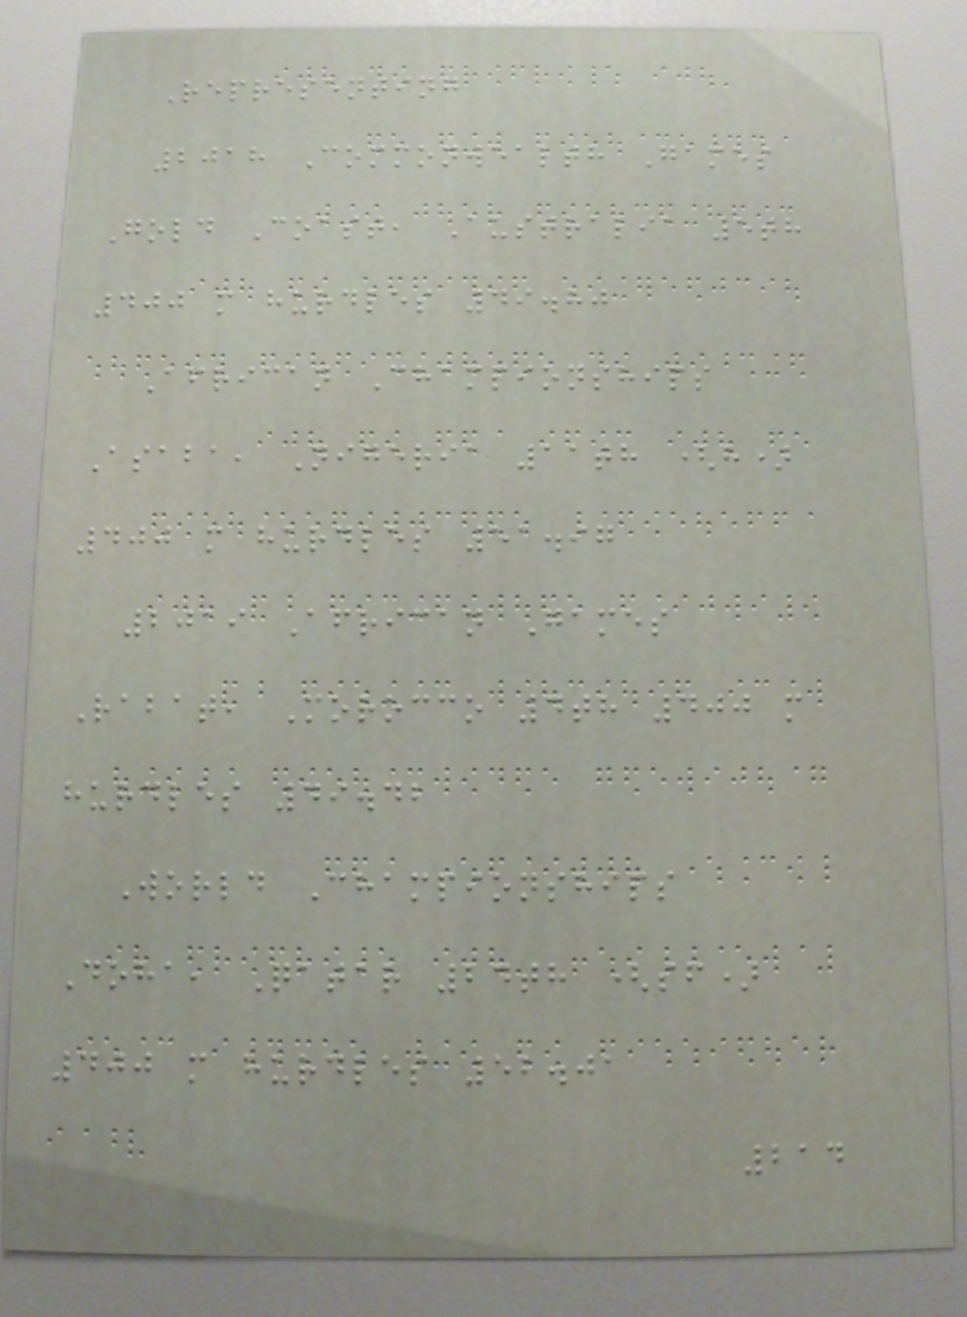Representing
2018 Commonwealth Games
Gold Coast, Australia 5th
400 m hurdles 49.80
African Championships
Asaba, Nigeria 11th (h)
400 m hurdles 51.97
2019 African Games
Rabat, Morocco 4th 400 m
hurdles 49.42
World Championships
Doha, Qatar 24th (sf)
400 m hurdles 52.01
214
